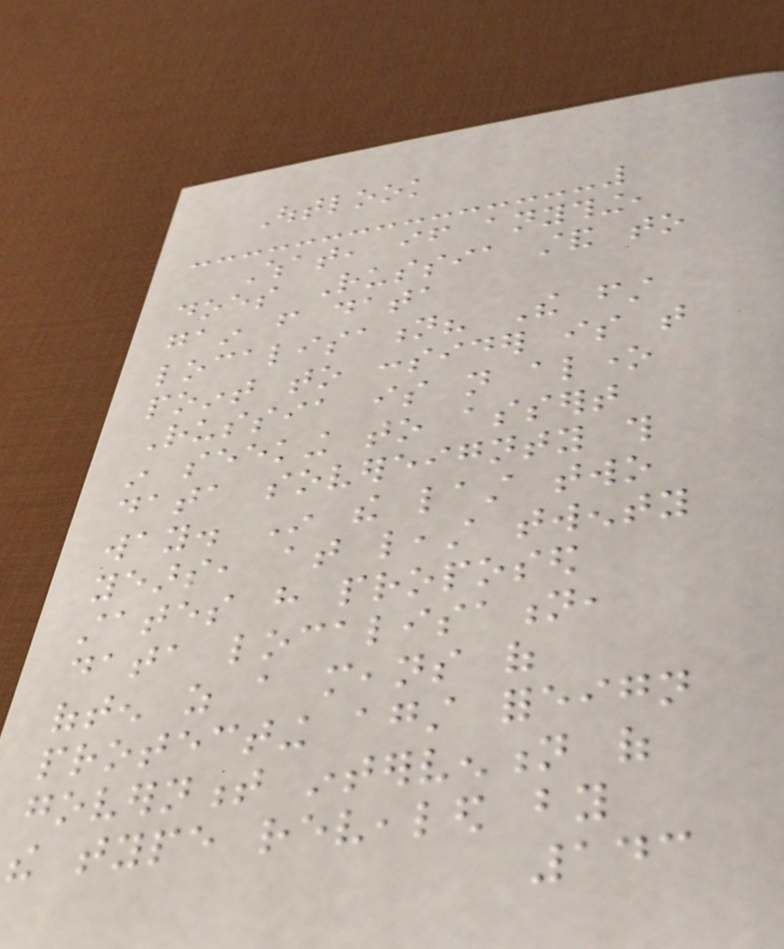Outlook
What, if anything,
does Russia stand to
gain from data
localisation? The first
point to consider is that
Russia is not alone
in seeking to assert
data sovereignty this
way. In the last two
years, at least twenty
states have proposed
data localisation,
often as a means of
protecting against foreign
government intervention of
the type revealed by
143
